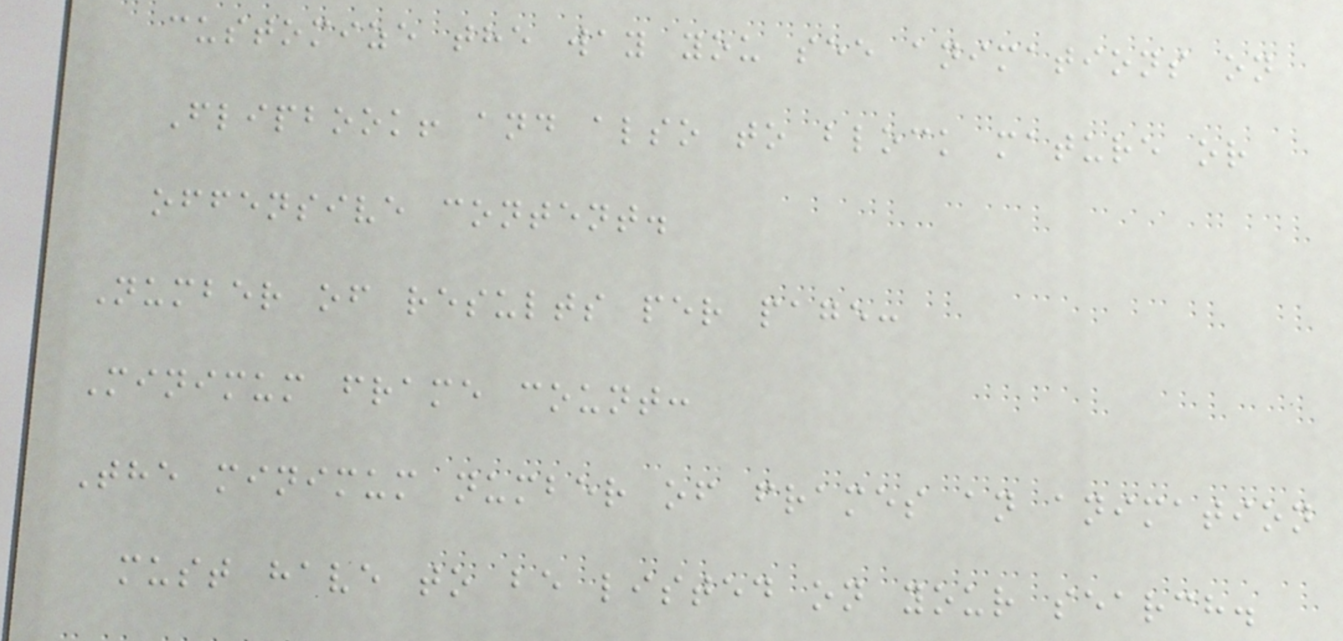customize the way you see animations on
Flipbook! and also to block mature or
offensive content.
Number of results per page:
Minimum frame count:
The minimum number of frames an animation
must have to be listed on your search.
